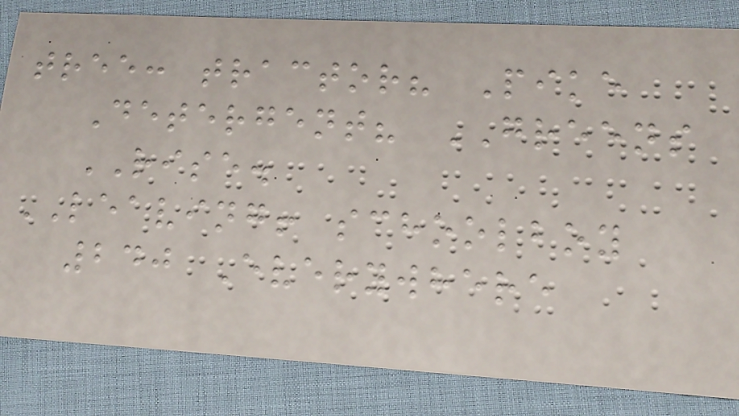tree: tractor? Pike
Detergent? GREENS
RISE.
LEAVING! schoolboy
240 Everywhere
